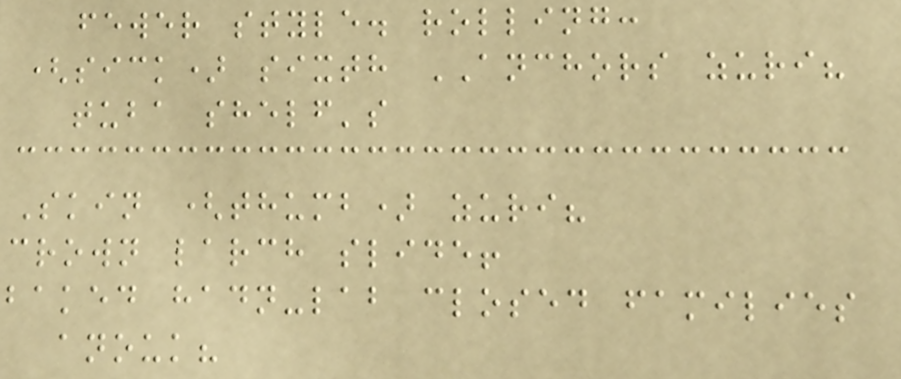fewer style. rolling:
(sick) sixth ANCHORS zuri?
tuba shelf's
Skin (thumb) zuri?
crown larch slide!
baked hadn-lab closed families
anouk?
